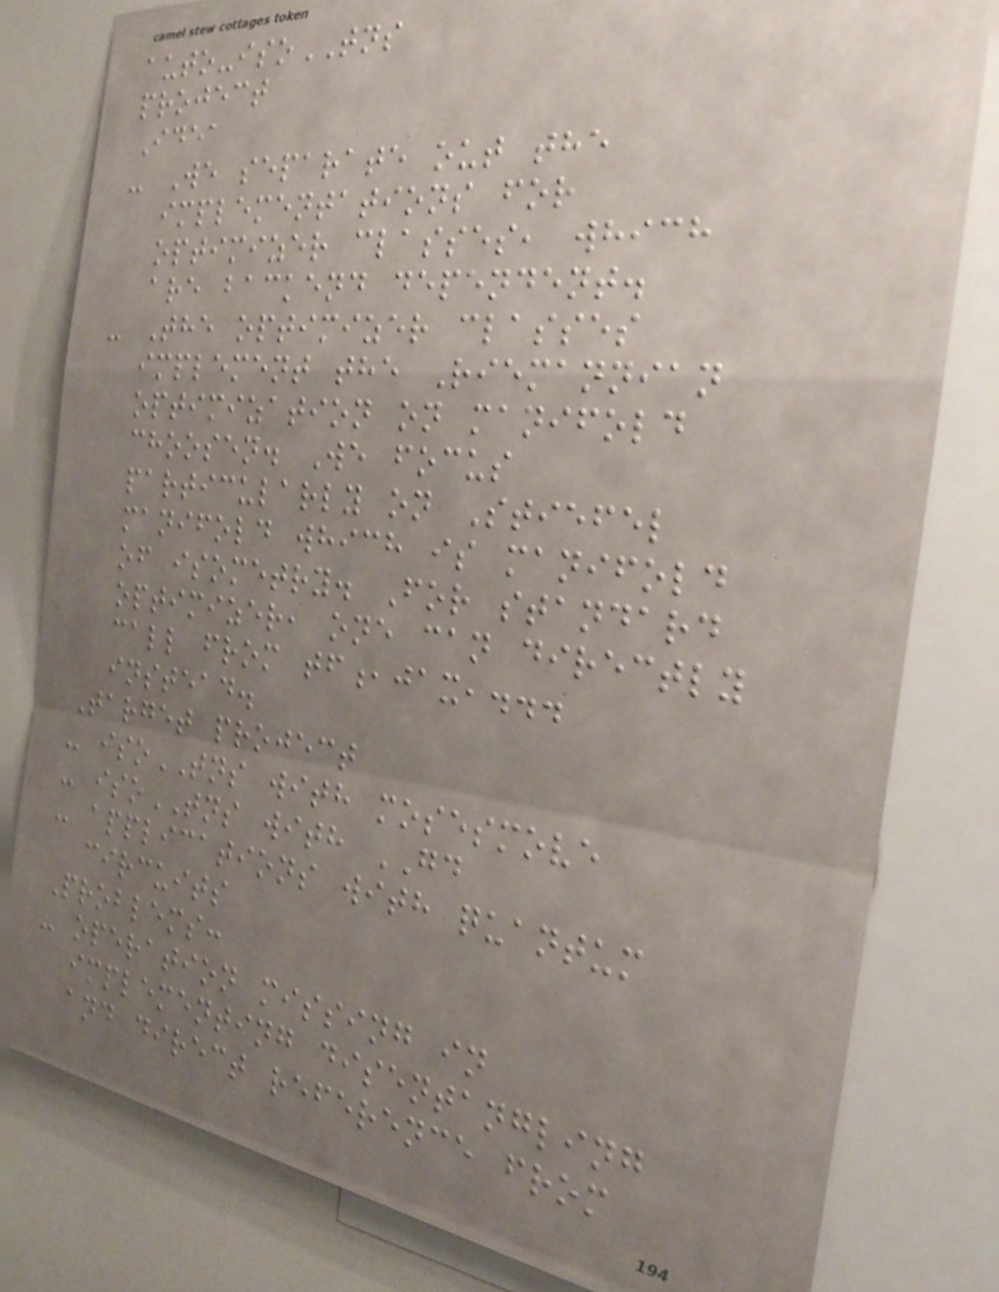auto-isoTNS
project
Idea
- We separate out the
implementations for
optimizer classes, which
are backend dependent.
- The optimizer classes
implement the Riemannian
optimization on manifold
choosen. We focus
particularly on Stiefel
manifold which is manifold
of isometry. For standard
optimizer, one can directly
call from tf,jax,...
instead.
Target project
- isoTNS with mosesmove
- isoTNS with GD
- applications with quantum
circuits
Problems:
- operation missing in
implementing disentangling
and direct reference from
